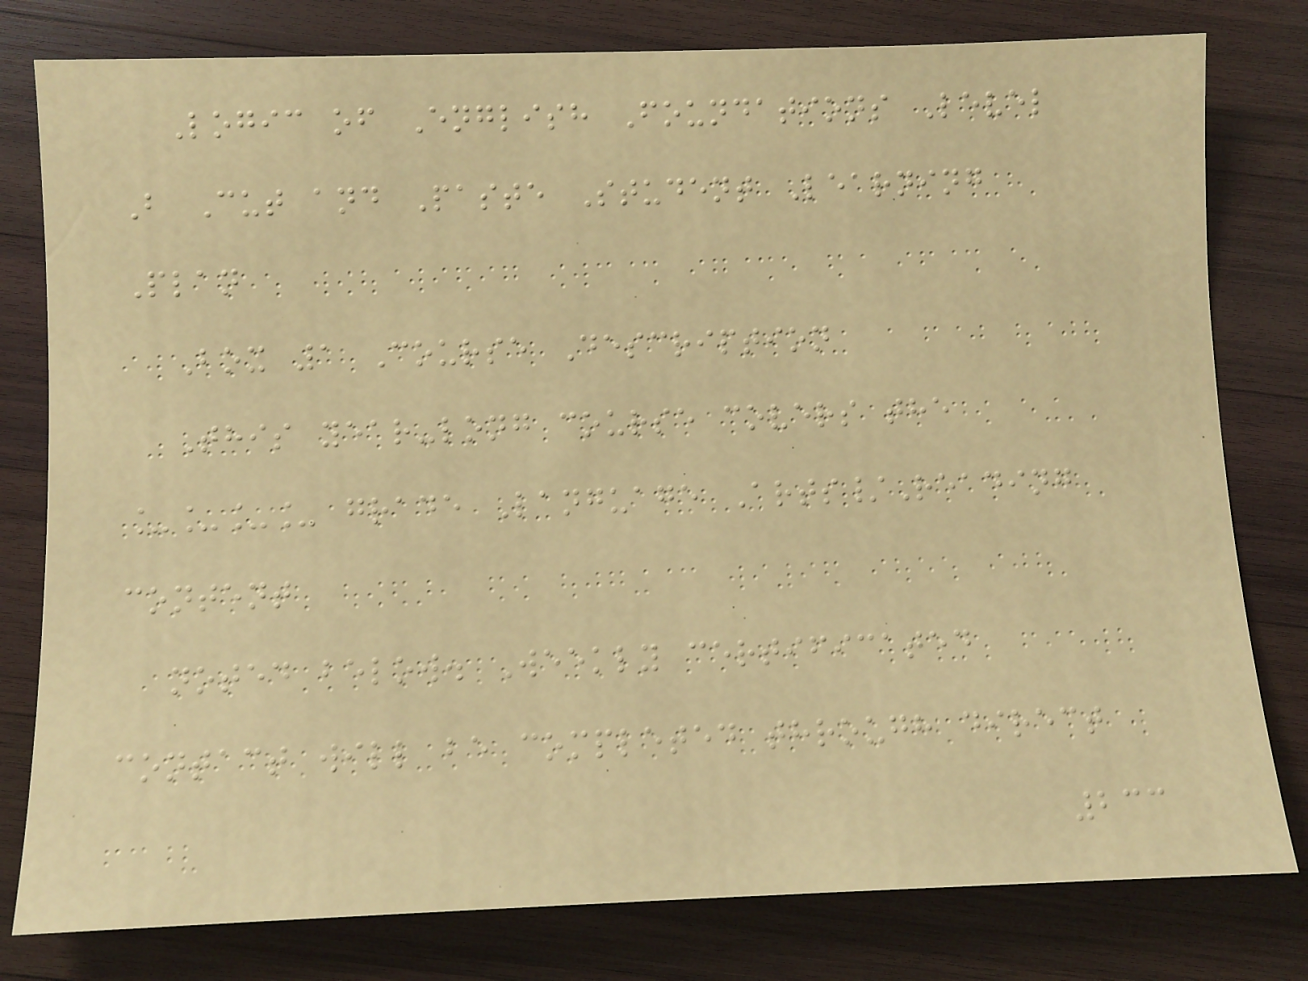Logic of English Foundations Level
B Cut and Paste Student Learning
Plan
Box 1 Course Description
This year-long course covers the
____ grade Language Arts/Reading
content
noted below. Weekly certificated
contact will be completed through direct
233
